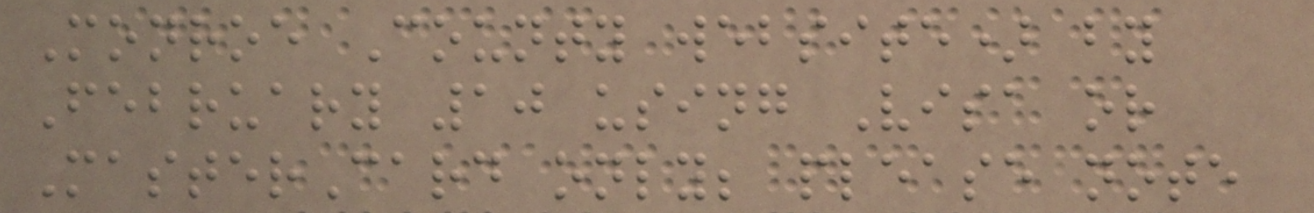Monroe County website) by
February 10 using Visa or
MasterCard only; please note
